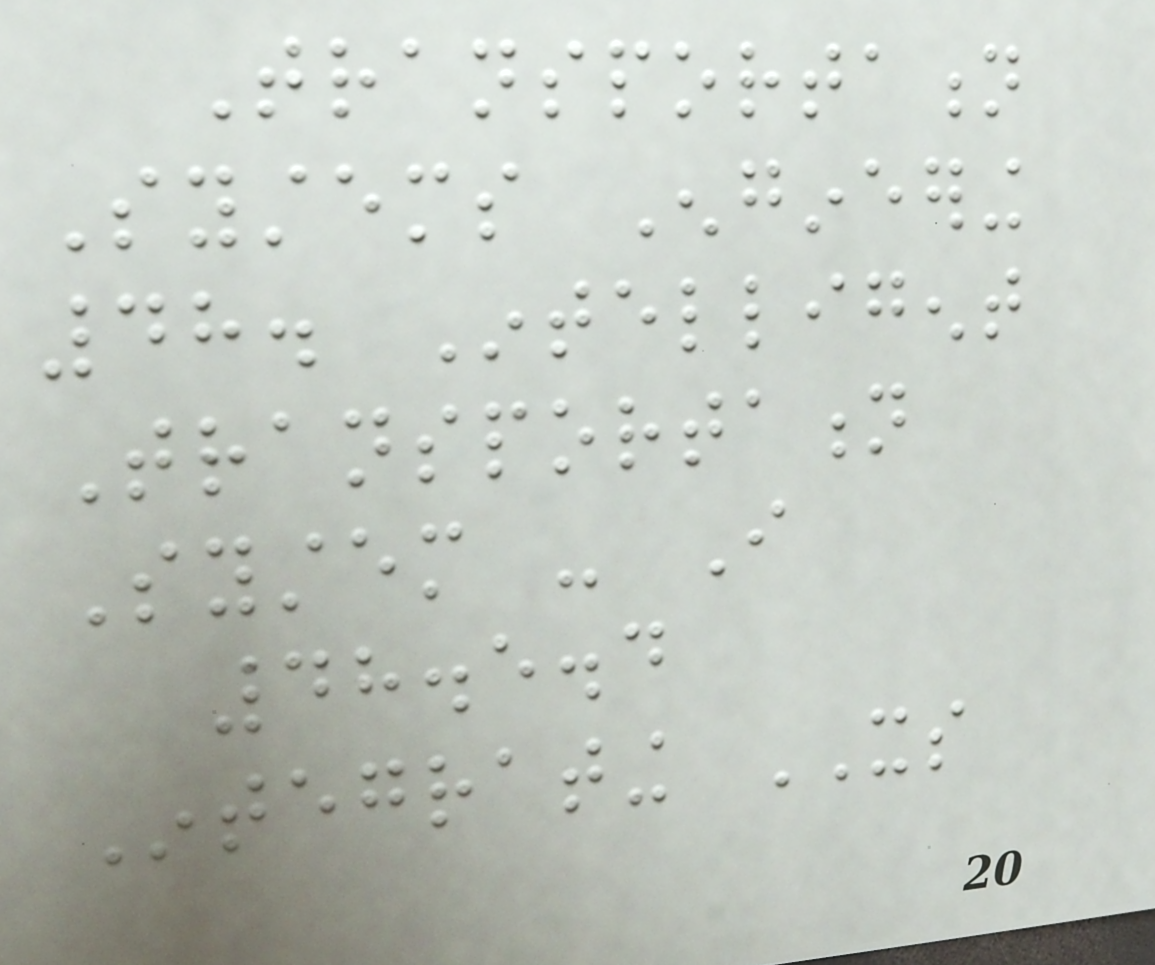Transportation
Systems Engineering
48. Intelligent
Transportation
System - I
48.5.4
Integrating ITS
